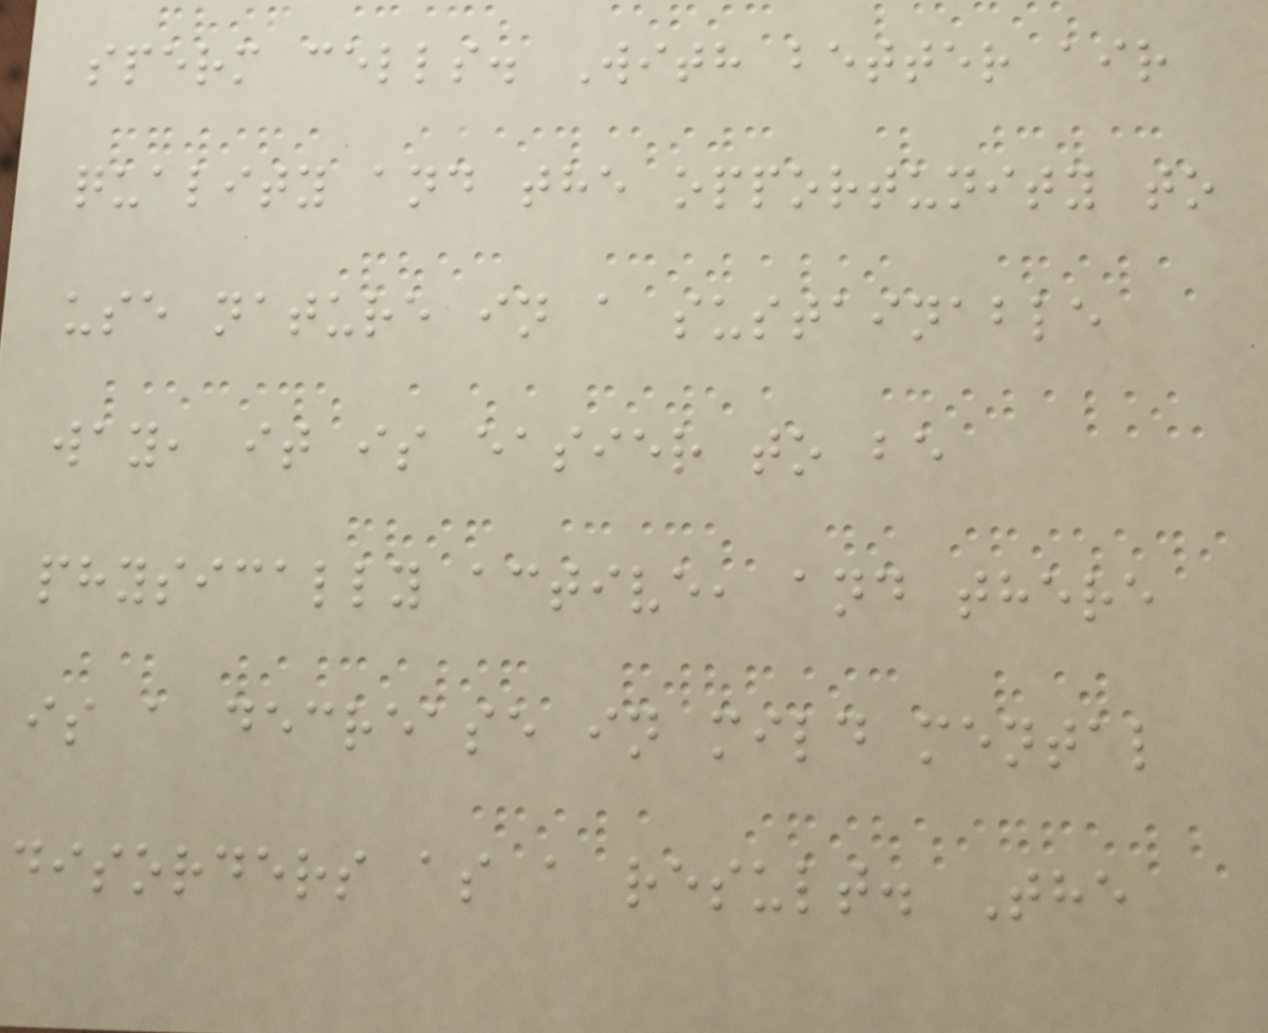sperm cells. With better air
quality and the opportunity to
use nature in a sustainable
way, it is easier to be
physically active, and there
is a decrease in mild mental
disorders as a result. The
